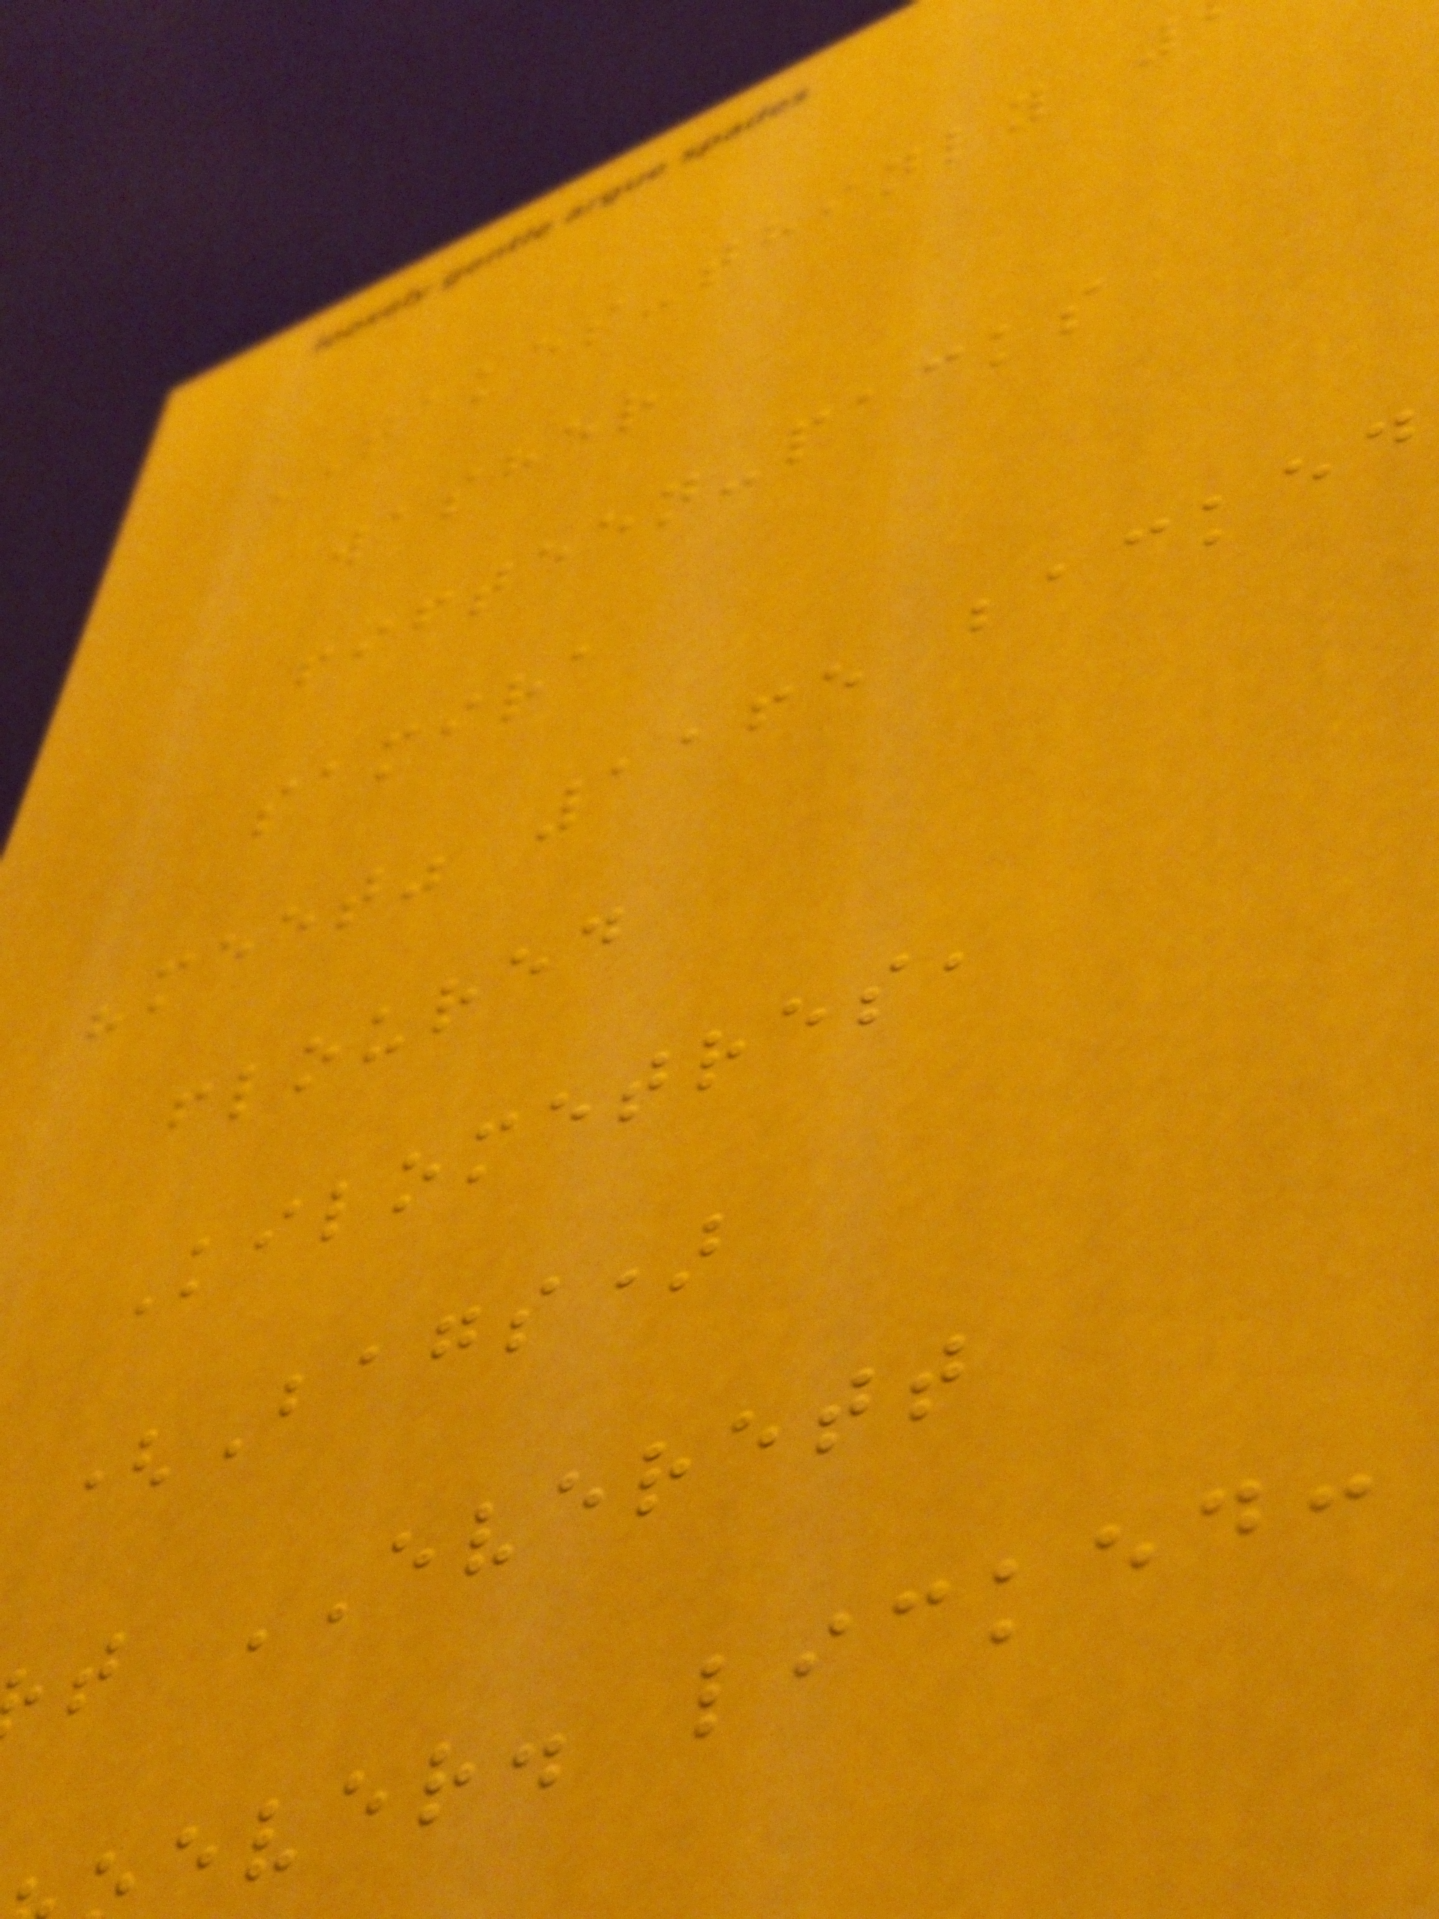TAKES-thinly
washer
fifteen-packs
samira
"meet" 1165 backed
floured
Kilometres,
(Bags)
t EVERETT
ever. licked:
